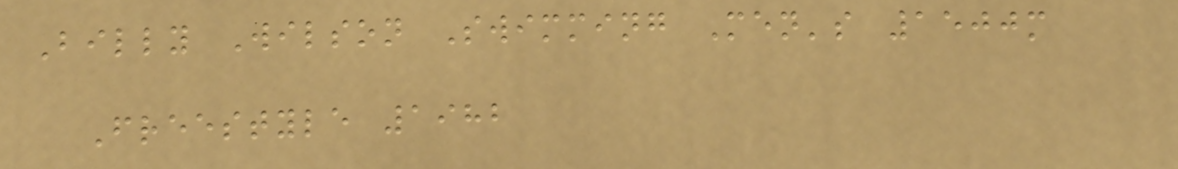Billy Wilson Swimming Men's 1500m
Freestyle 1982
